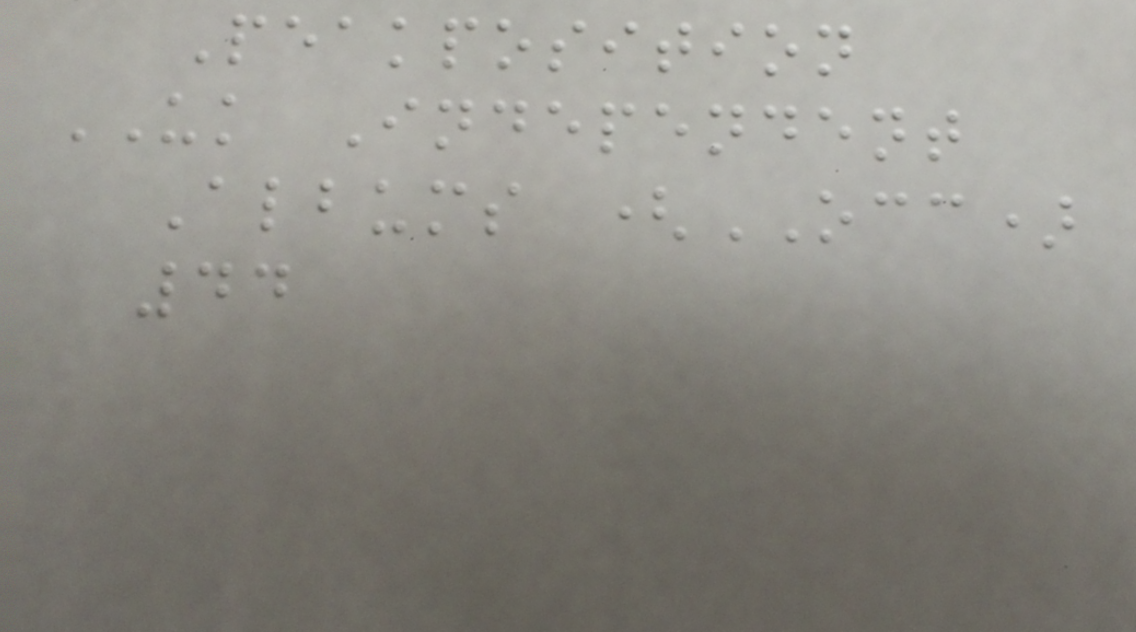Peakposition
UK Independent
Albums (OCC)
44
